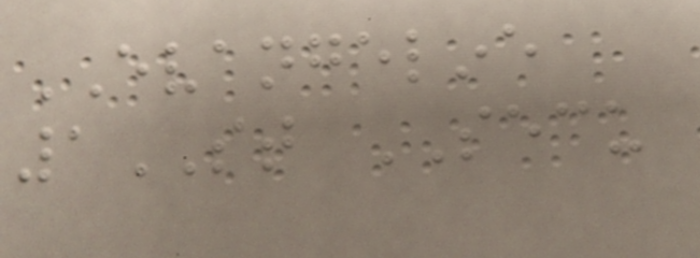EVANGELINE
1ST SECU
